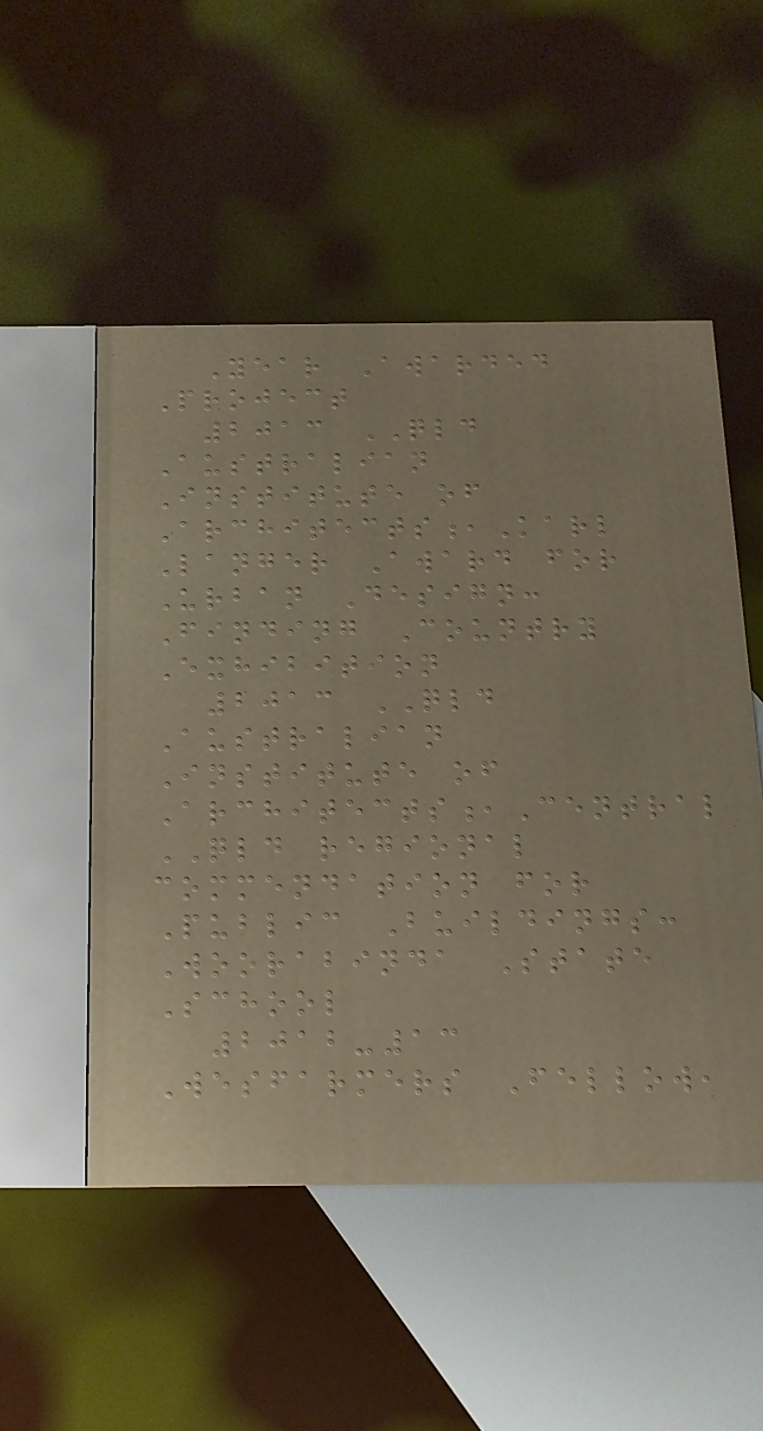Year Awarded
Project
2013 QLD
Australian
Institute of
Architects,Karl
Langer Award for
Urban Design:
Finding Country
Exhibition
2013 QLD
Australian
Institute of
Architects,Central
QLD regional
commendation for
Public Buildings:
Woorabinda State
School
2012-13
Wesfarmers Fellow,
